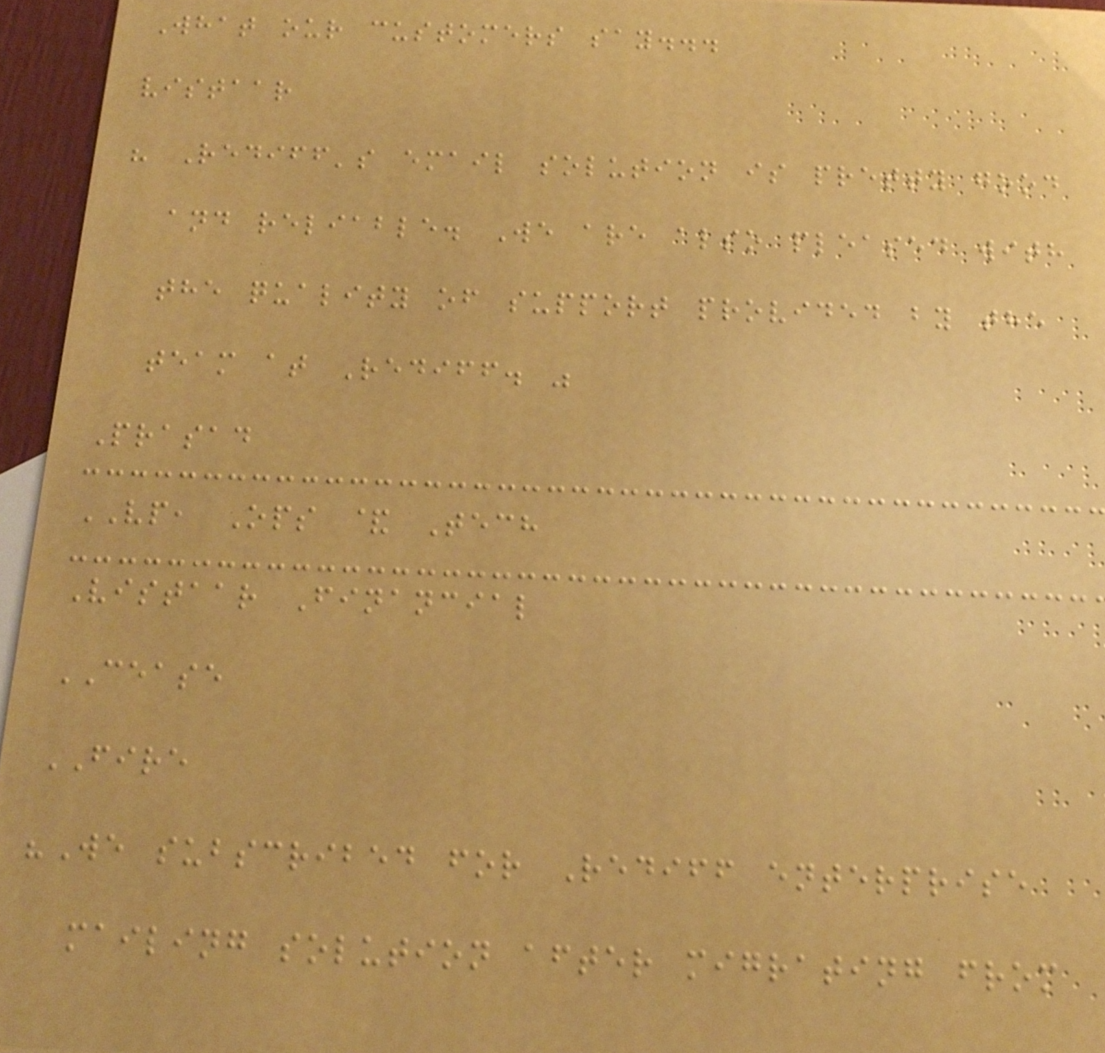What our customers say...
vistaar
" Rediff's email solution is pretty good
and reliable. We are also pleased with
the quality of support provided by the
team at Rediff. "
Prasad
VP, Ops & Tech
Vistaar Financial
CEASE
FIRE
"We subscribed for Rediff enterprise
mailing solution after migrating from
